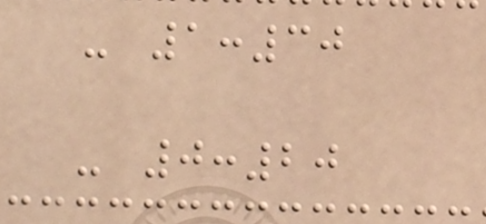- 1:30
- 0:20
